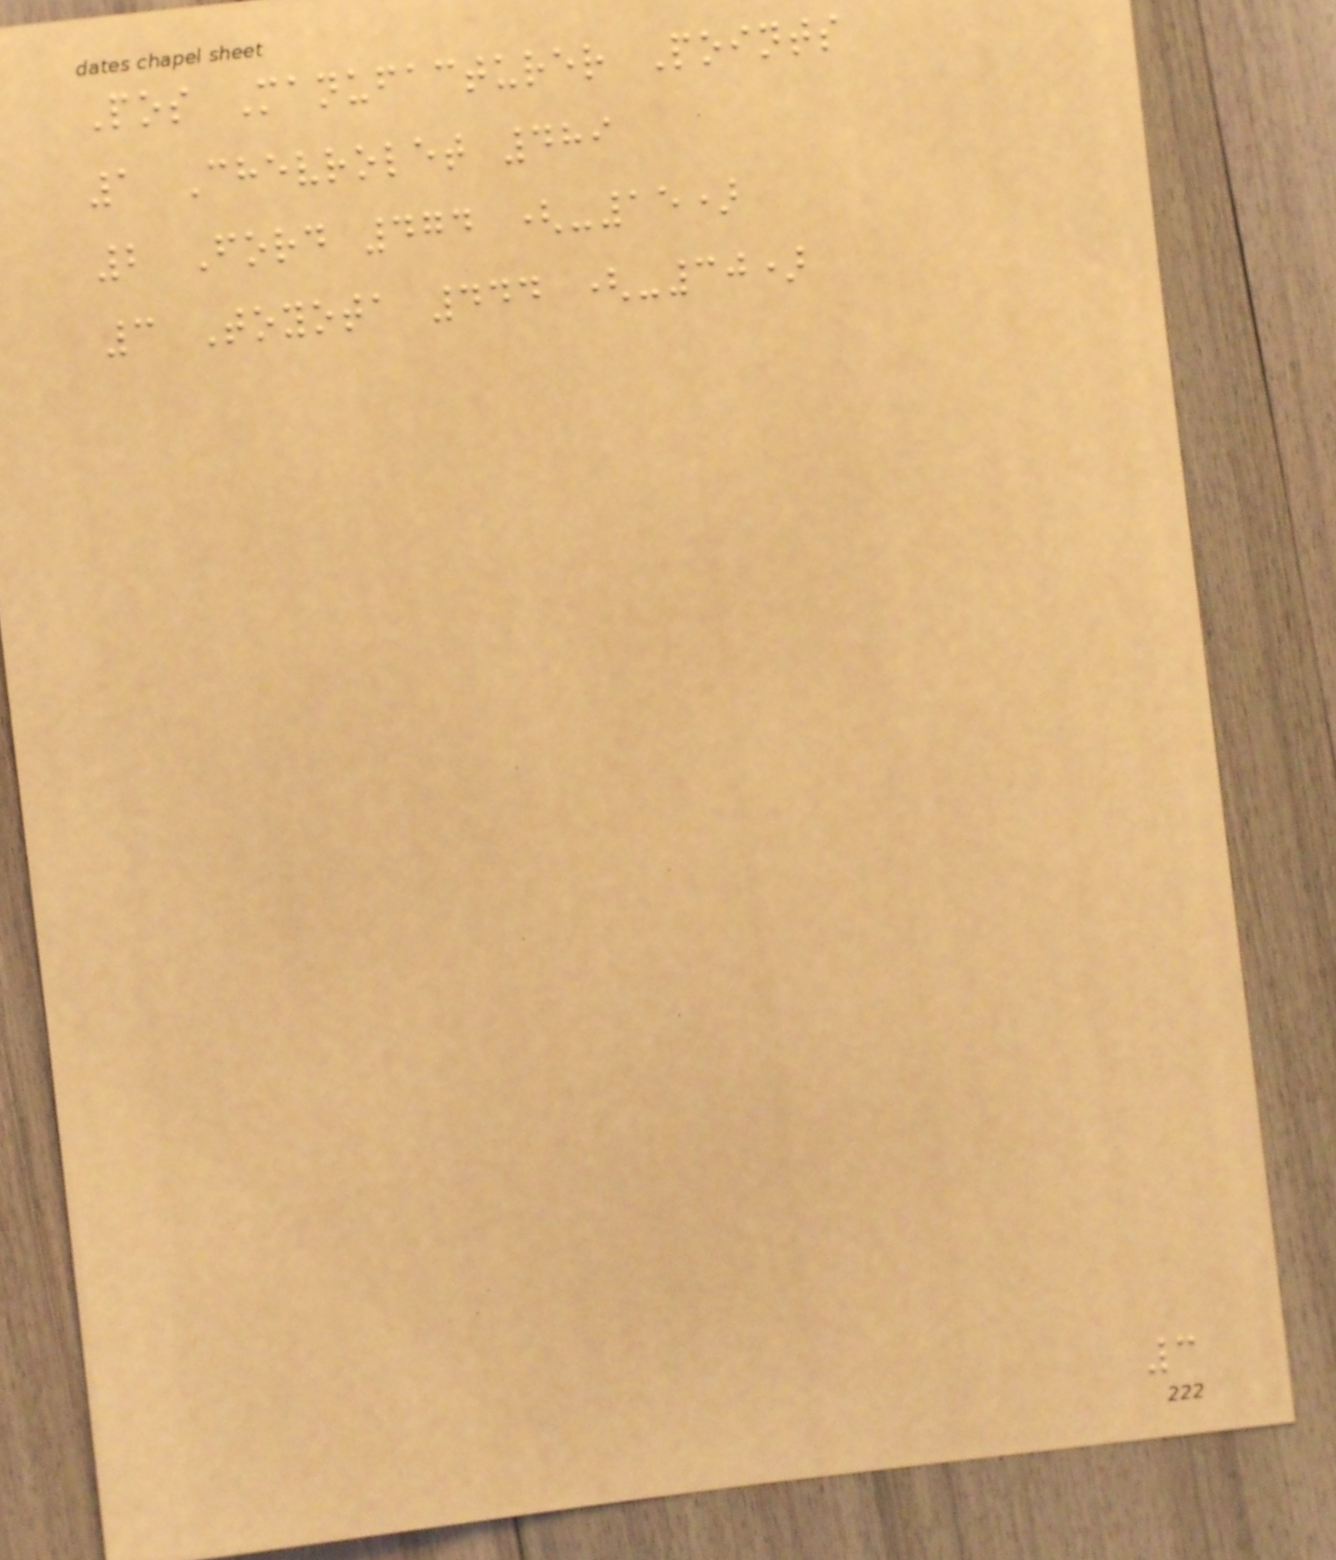Pos Manufacturer Points
1 Chevrolet 489
2 Ford 474 (-15)
3 Toyota 444 (-30)
3
